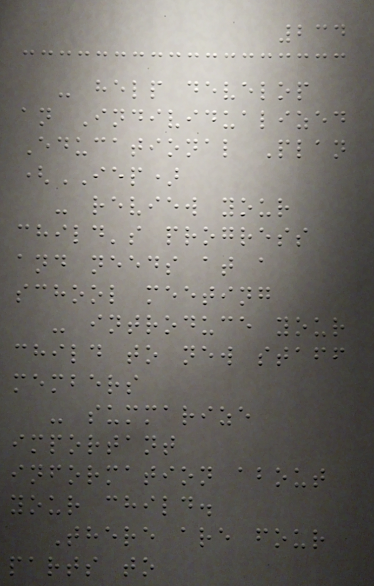234
- help develop
an Individualized
Educational Plan
(IEP)
- review your
child's progress
and needs at a
school meeting
- introduce your
child to new staff
members
- summarize
important
information about
your child.
There are four
parts to
